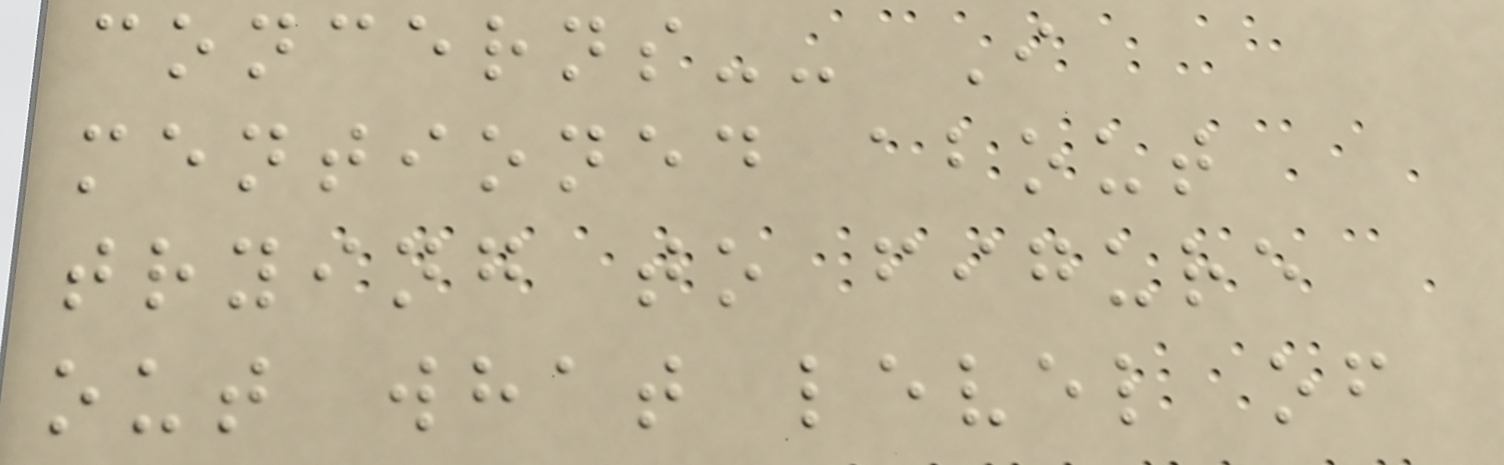concerns-- I
mentioned about
trying to figure
out what level of
